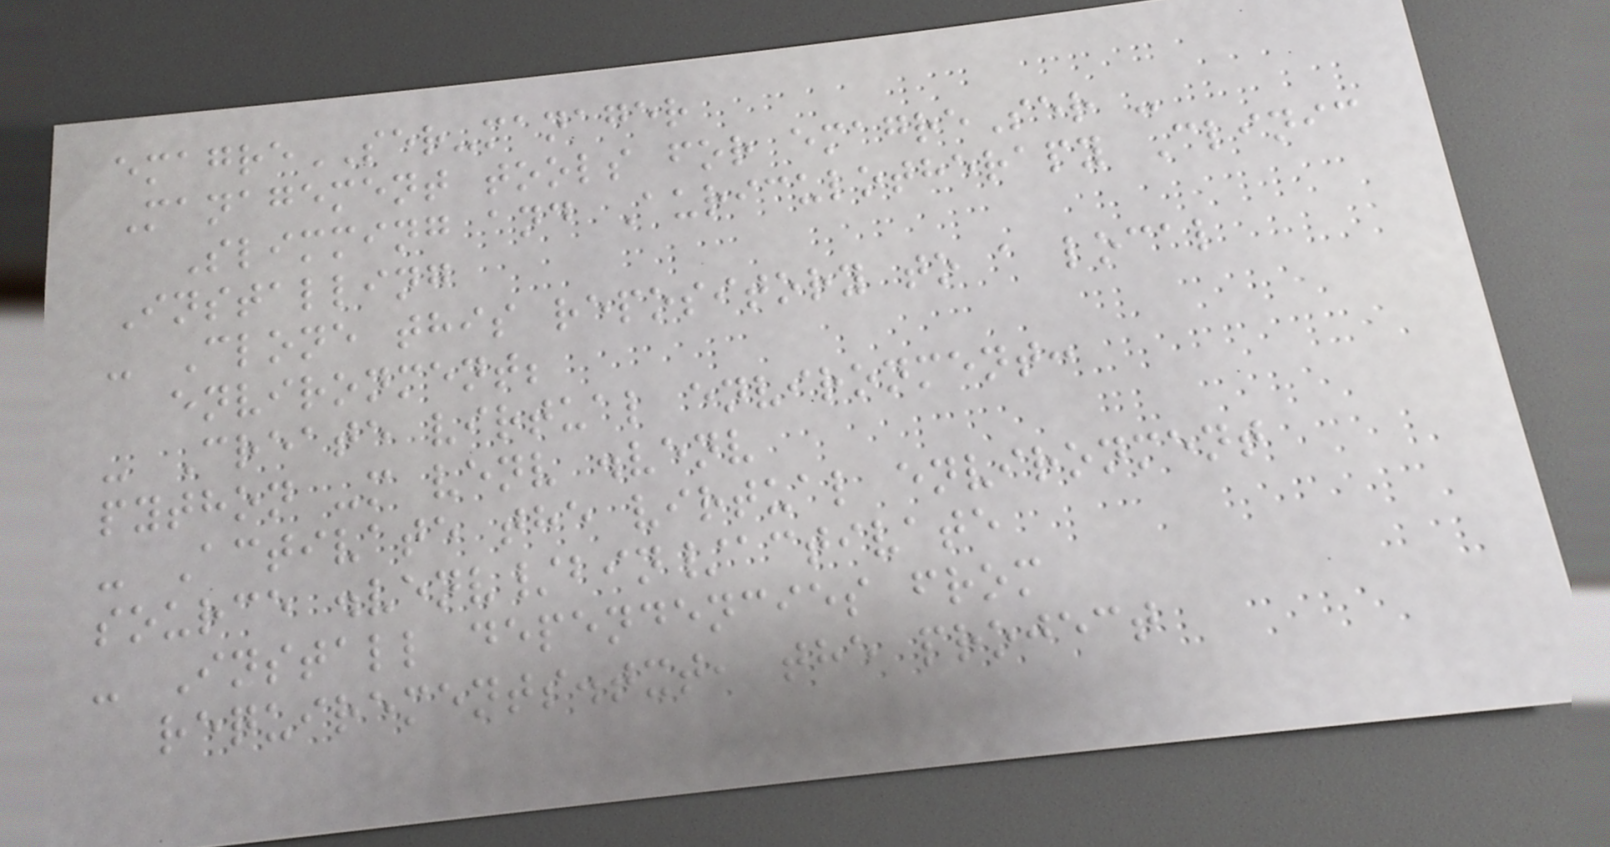emagreSER-manager
Management tools for emagreSer -
Slimming and Auriculotherapy Clinic
Installing
- Clone this repository to a local
environment;
- Create virtual environment:
python -m venv .venv
- Activate the virtual environment
source .venv/bin/activate
- Install dependencies from
requirements.txt, the project
